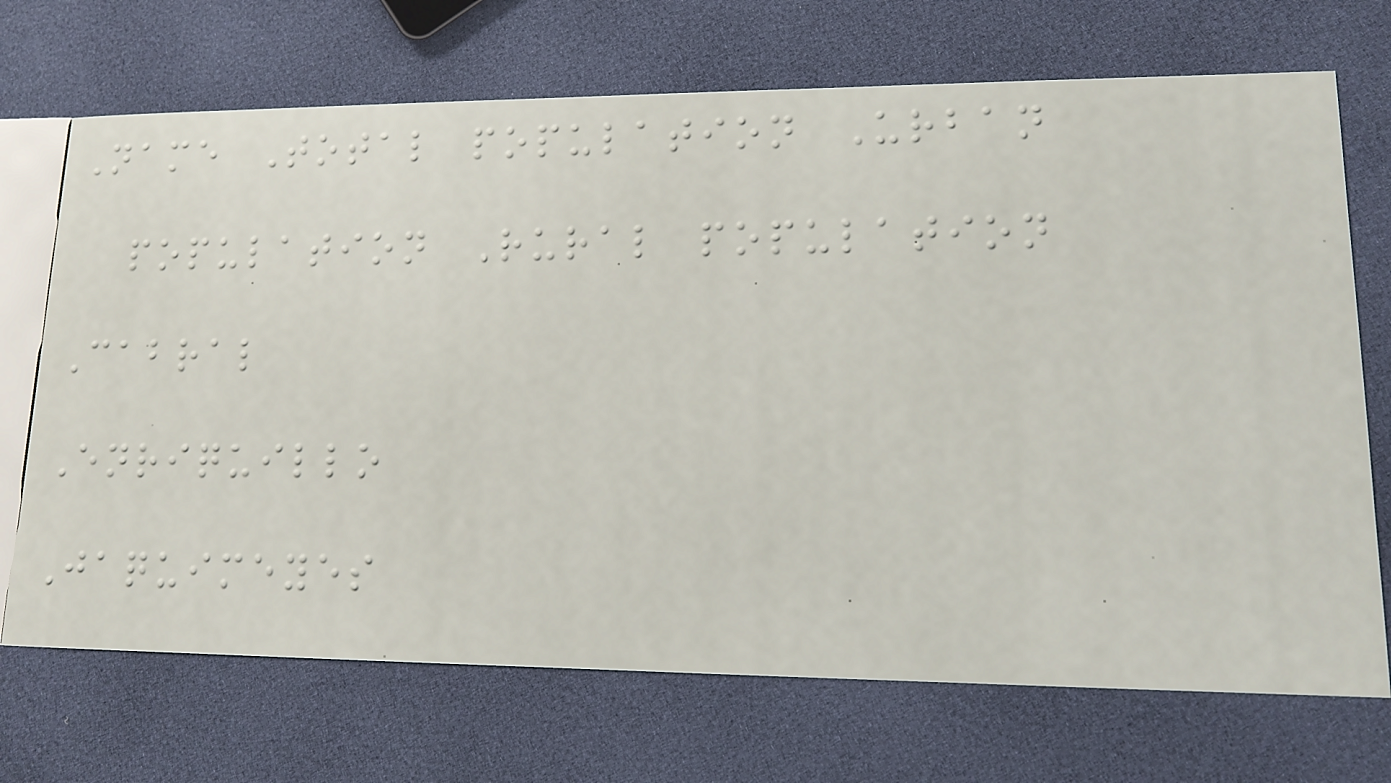Name Total population Urban
population Rural population
Cabral
Enriquillo
Jaquimeyes
